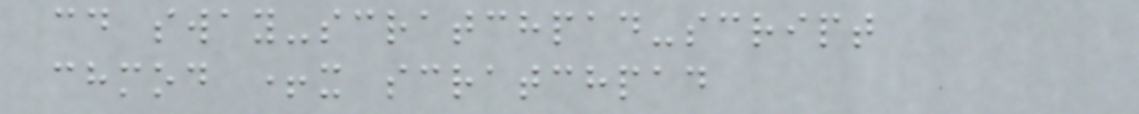cd sway-scratchpad-script
chmod +x scratchpad
